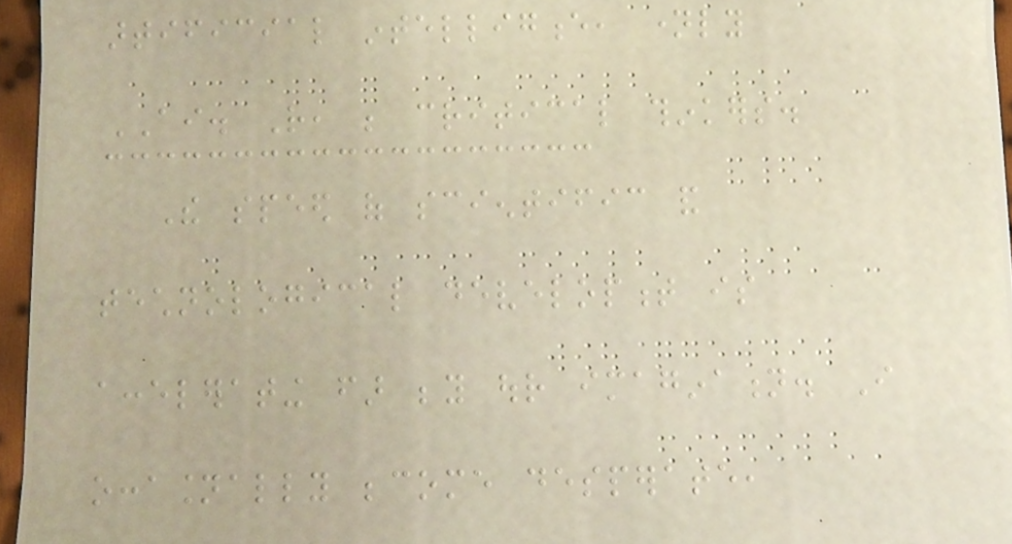artificial intelligence, namely
AI. Rather, be critical thinkers.
The speed of scientific and
technological development is
accelerating far beyond our imagination. I
occasionally become desperate,
